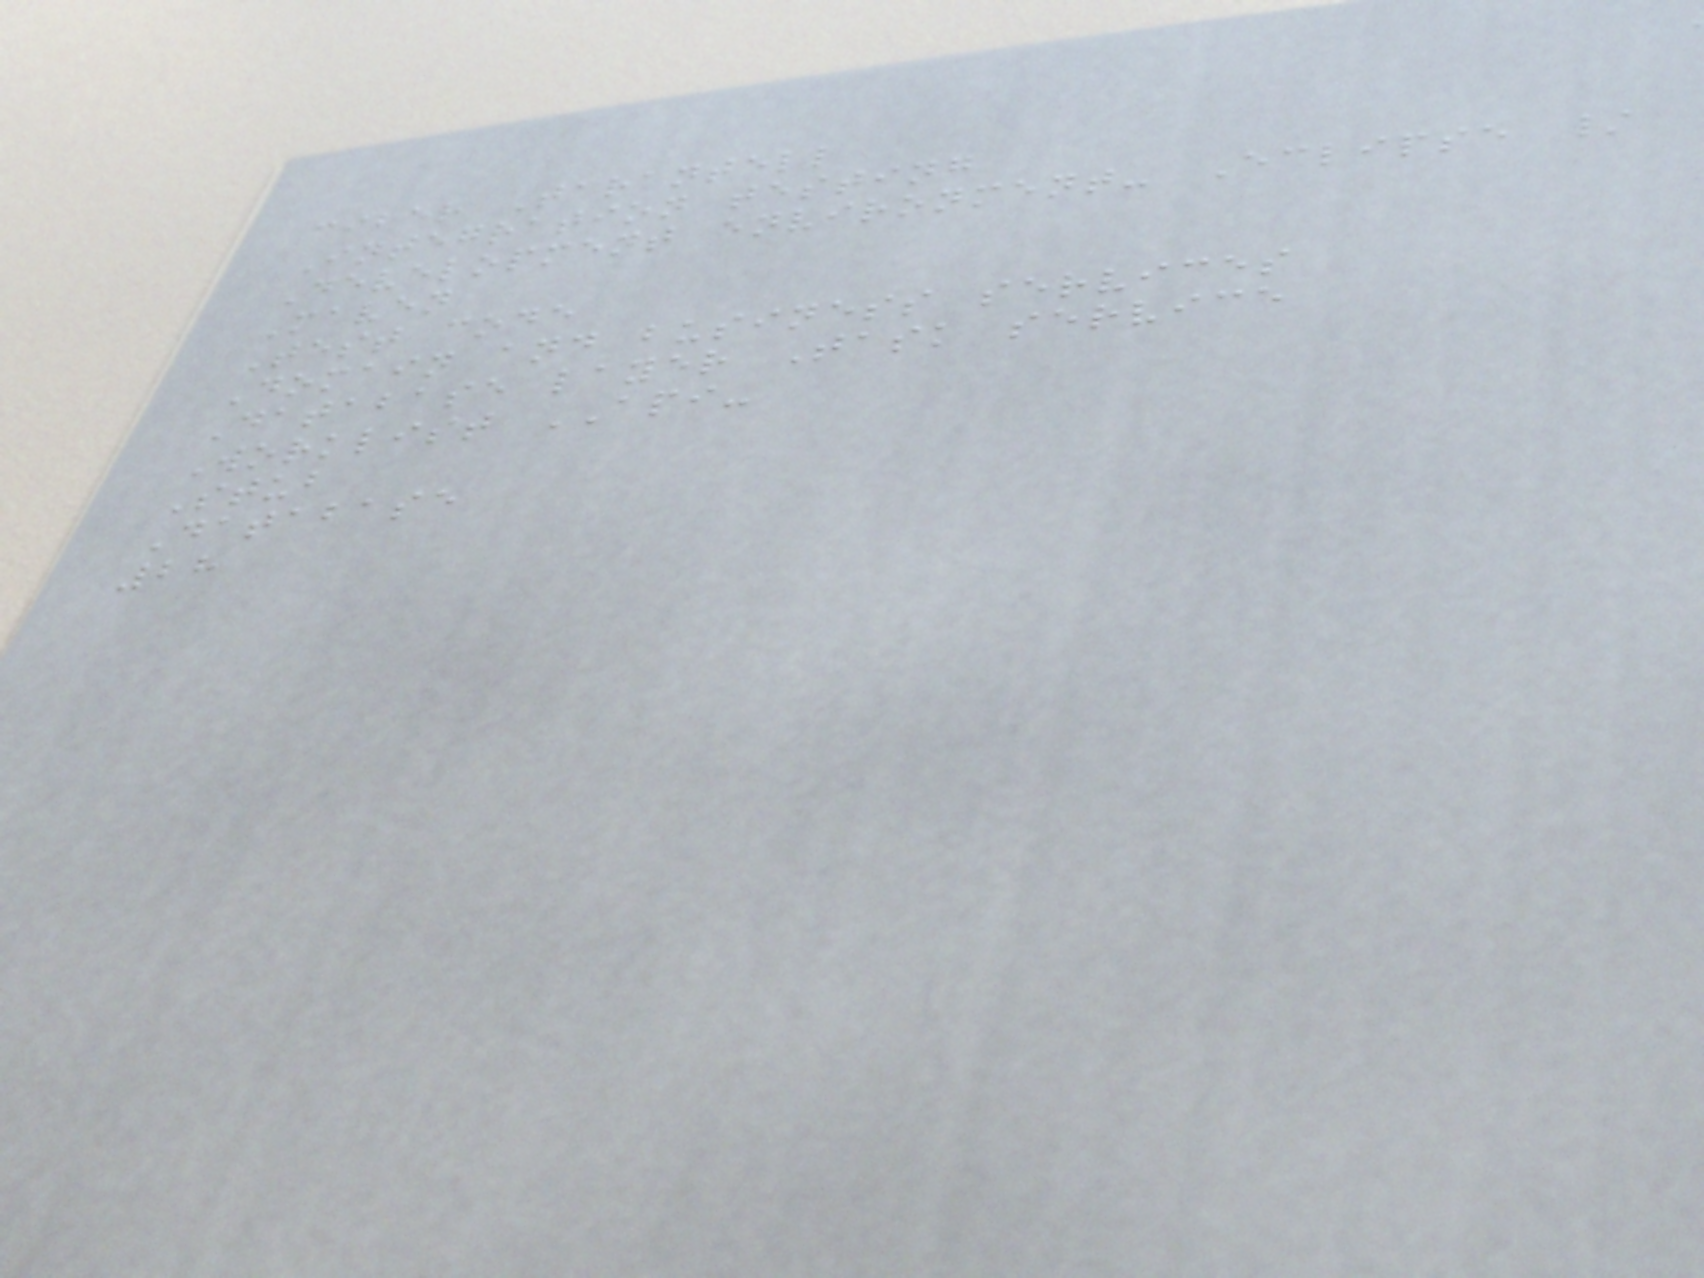ciber Tarantell
Integration testing
Development environment- Eclipse /
Maven
Test code
Domain and business services
Database layer Task service
Worklist API-
Stub
Database
28
